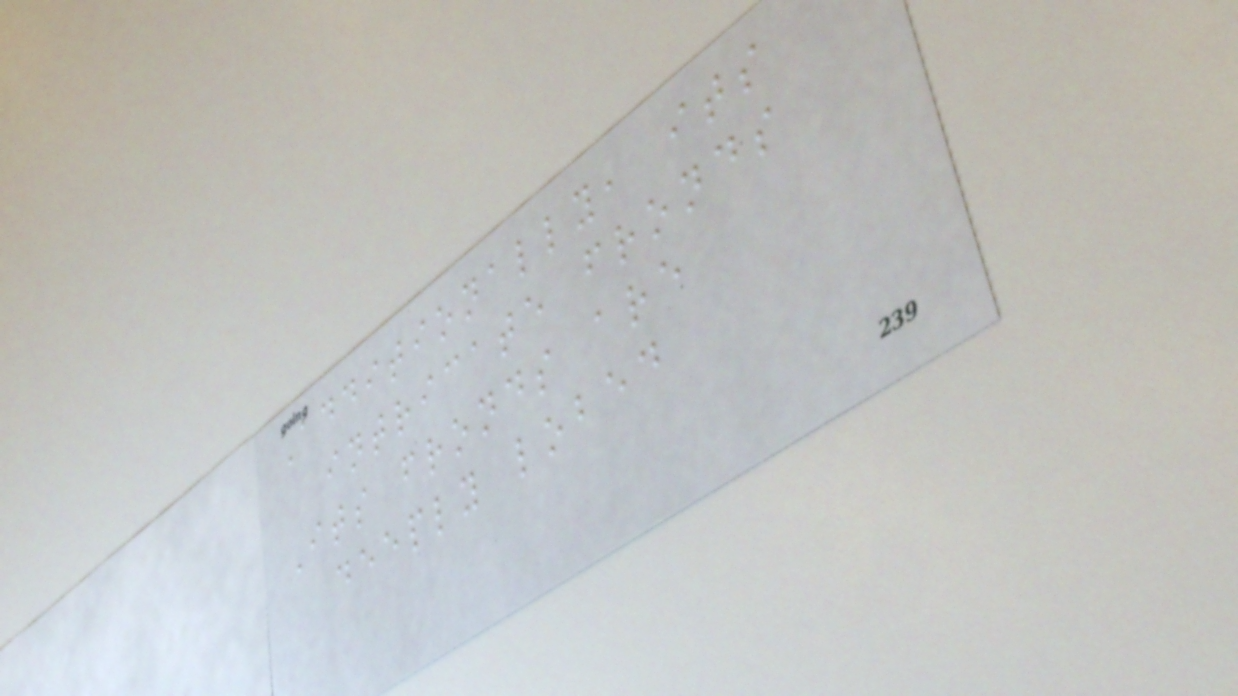Additionally, its
intricate fronds
Its fronds are
deeply lobed
